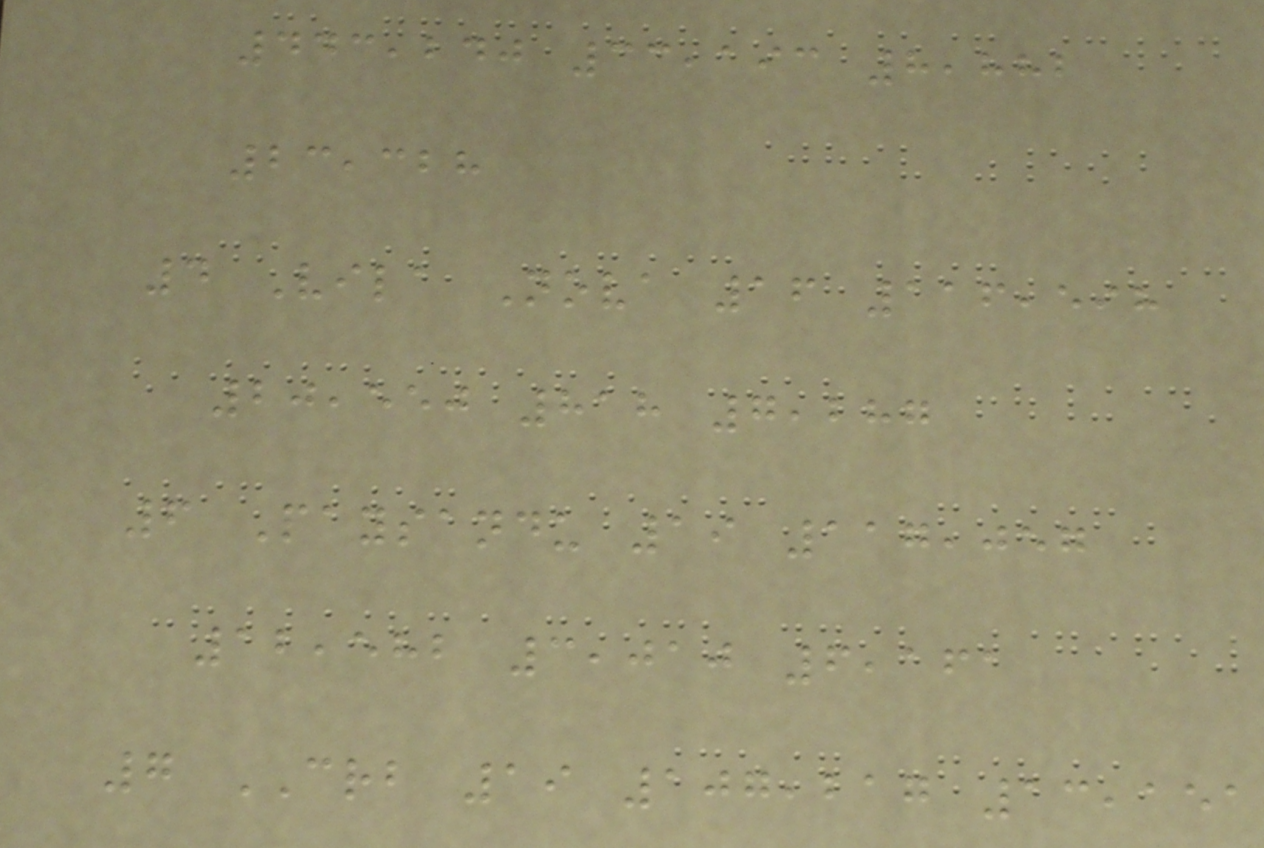443,240 33,193 8,882
23,328
4 Vila Nova 16 116,598
20,550 818 7,287
6 Paysandu 19 117,057
12,582 3,010 6,161
7 CRB 19 107,217 13,151
